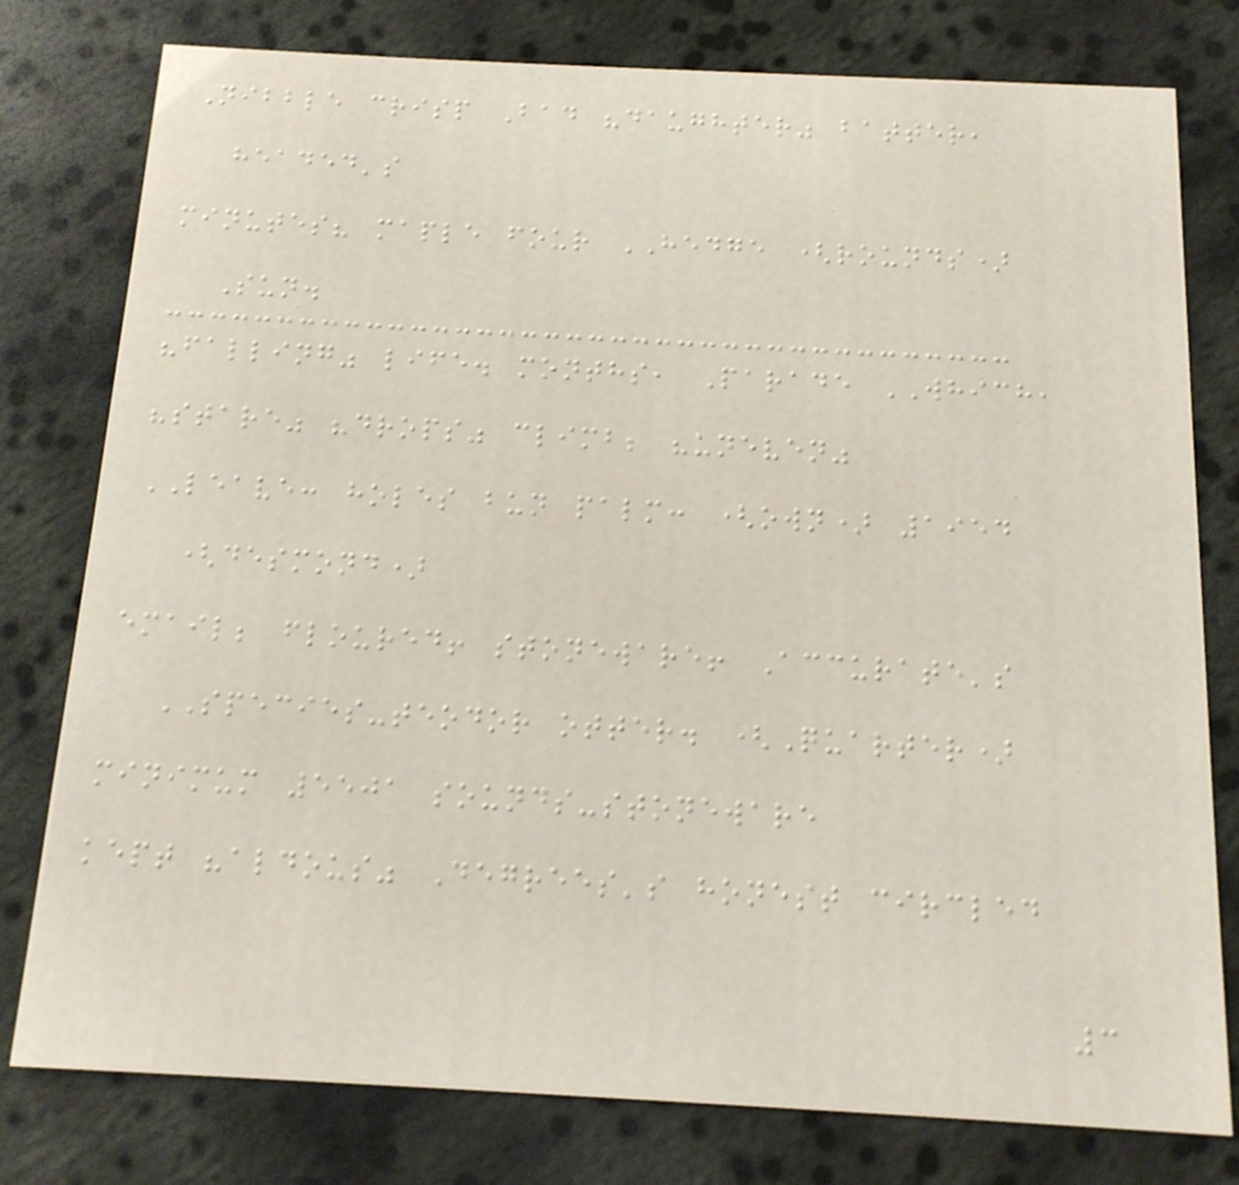Nibble crisp Bad "daughter" batter,
headed's
minutes? maple four HEDGE (rounds)
Sun.
"falling" life. months, Parade WHICH,
"stare" "drops" climb; "uneven"
LEAVE: holes bun palm: (own) 1954
(desmond)
email; floured! stoneware! Accurate's
SPECIES-teodor otter. (Quarter)
minimum 5501 sounds-stoneware
kept "aldous" Degrees's honest circled
3
